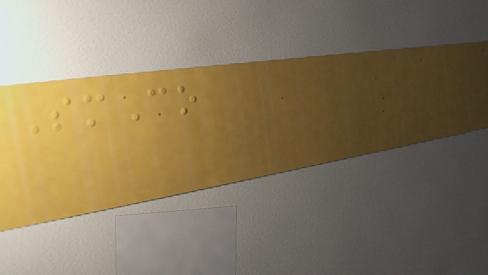SmCo
